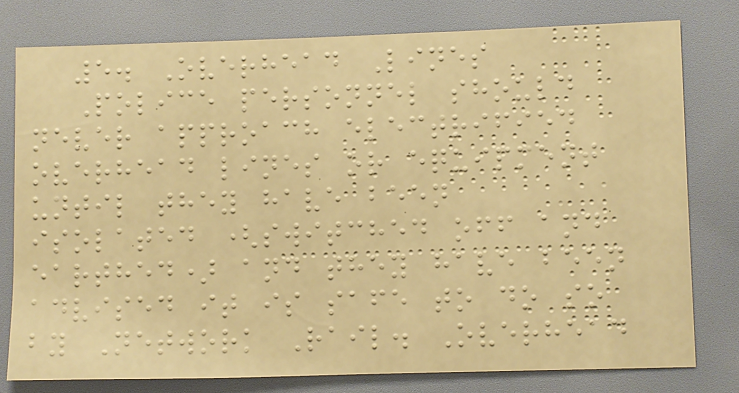5. Overhead Lines
Police personnel should
never approach electrified
overhead lines or equipment
until they have been
isolated (switched off and
earthed) and they have been
advised it is safe to do so
by Network Rail. Overhead
